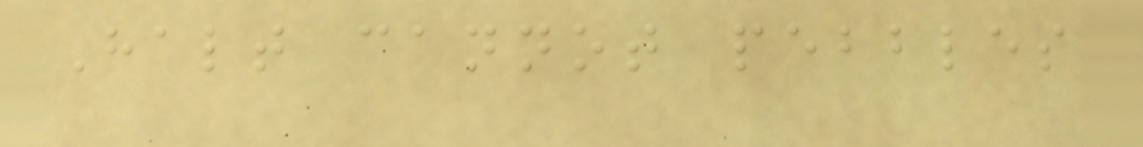Halt cannot pebbles
